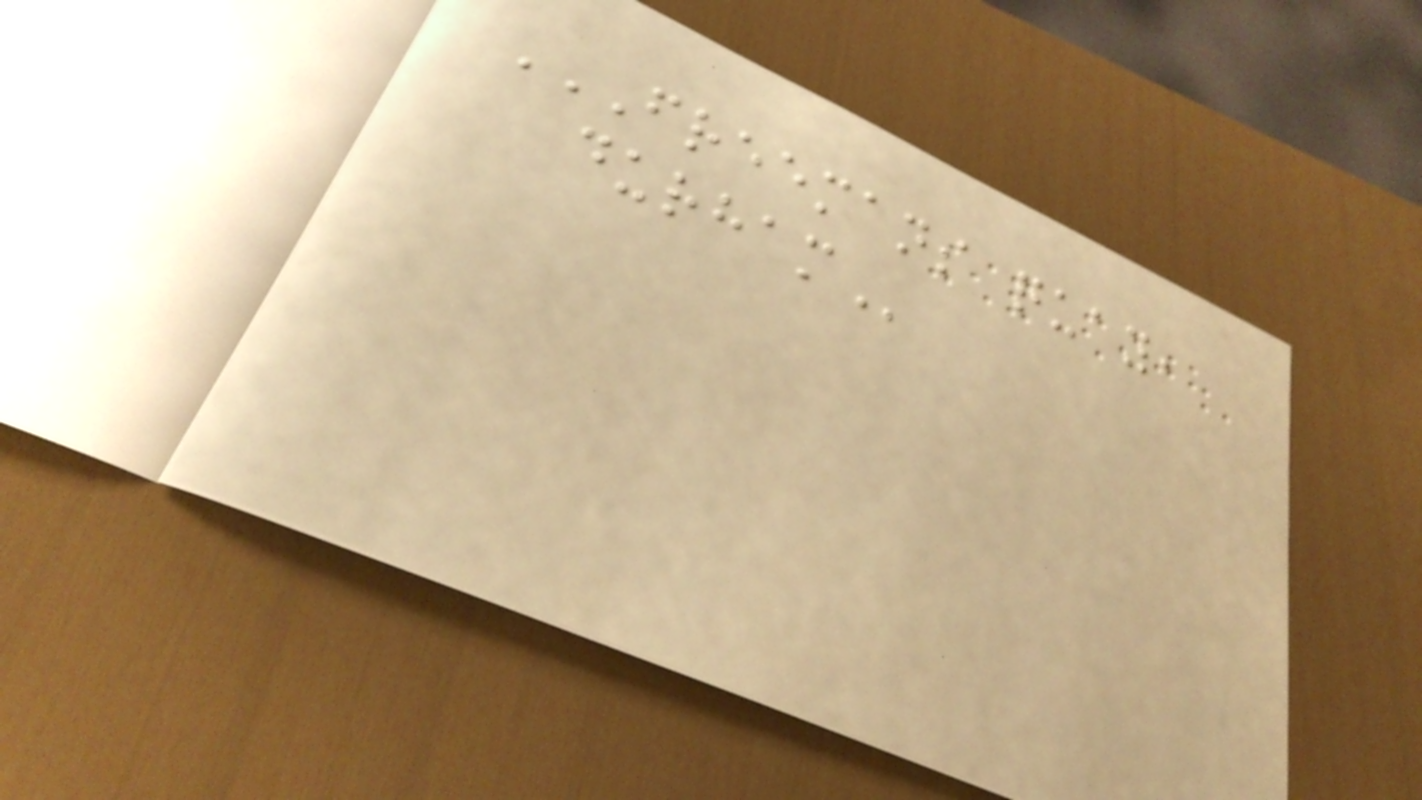FREEMANS QUAY,
DURHAM
